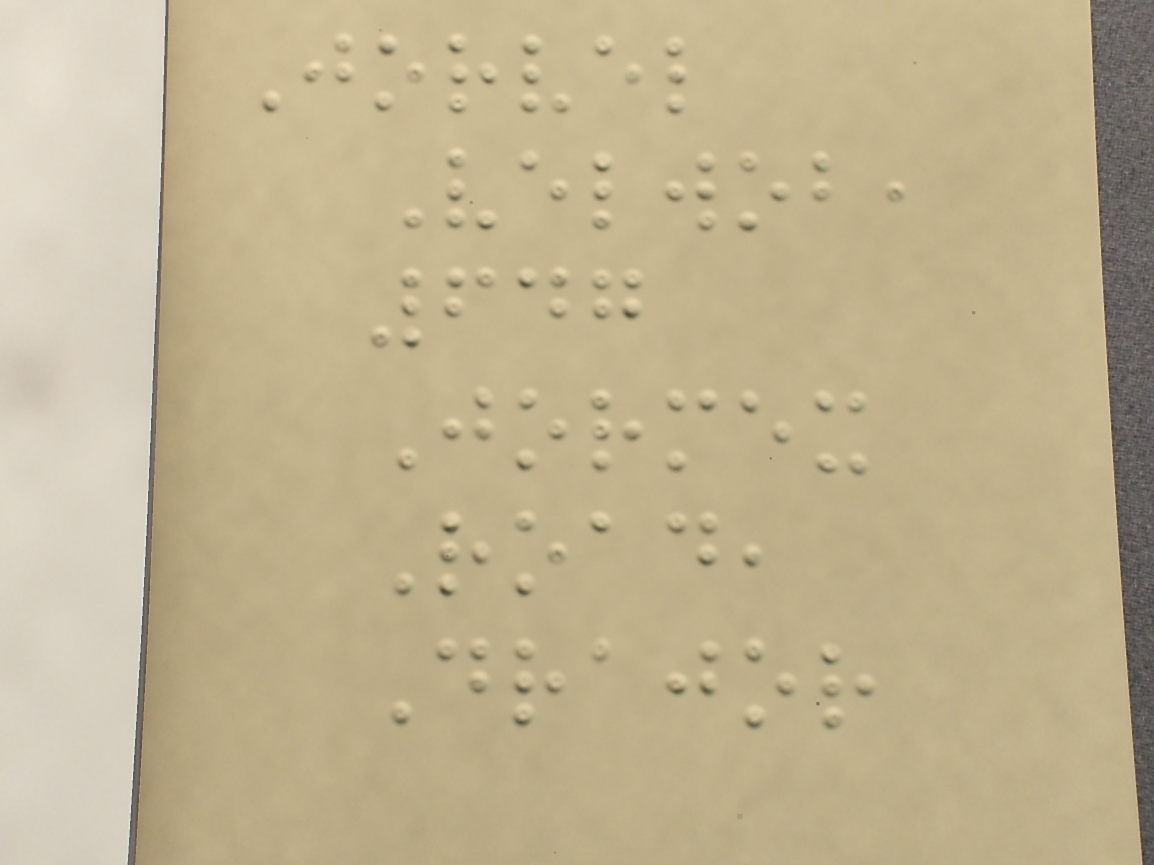Jorvel
Velwob,
647
Jormex
Road,
Drajor
